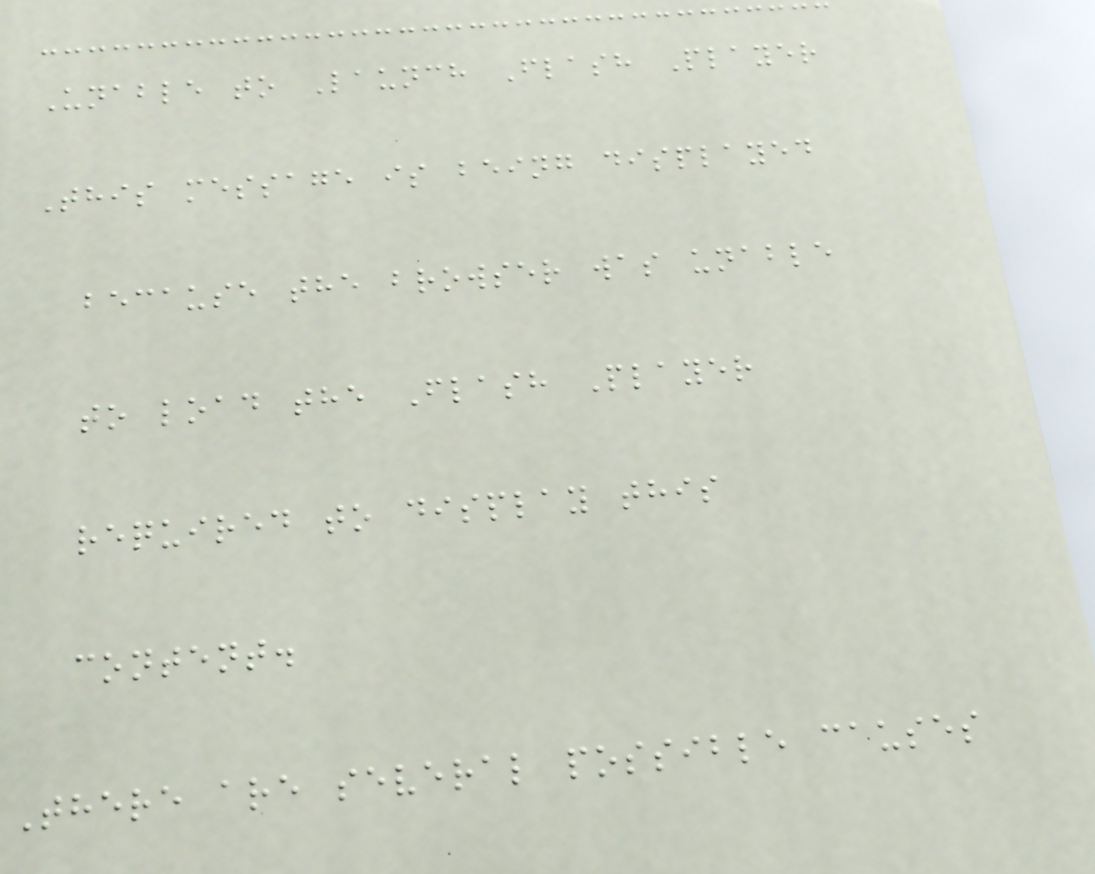Unable to Launch Flash Player
This message is being displayed
because the browser was unable
to load the Flash Player
required to display this
content.
There are several possible causes
